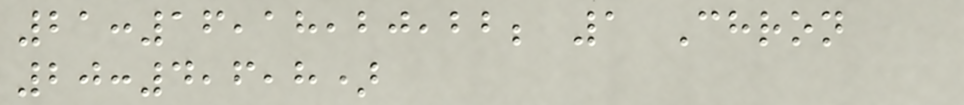21:16,18,20,22; 1 Chron
20:4,6,8)
